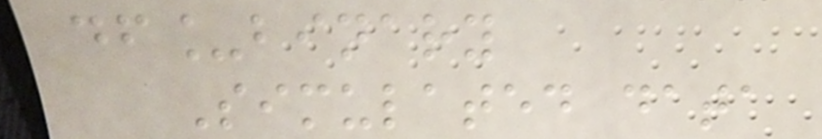df_binary
Simulated data
